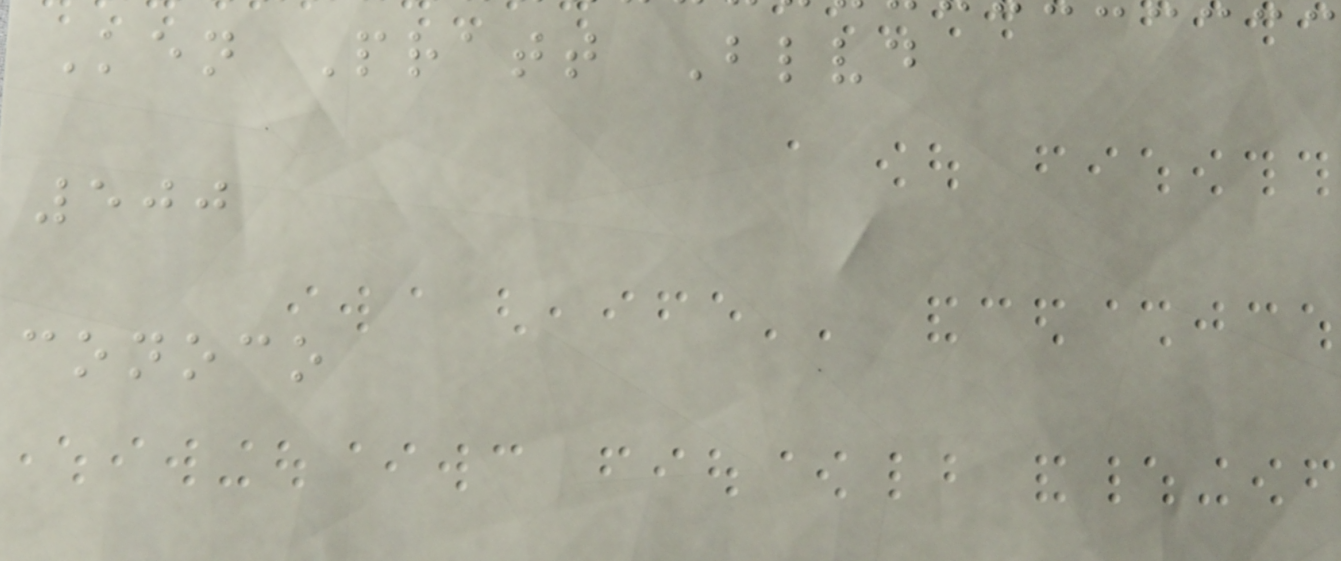Ken Pratt Blvd
500
conoco
